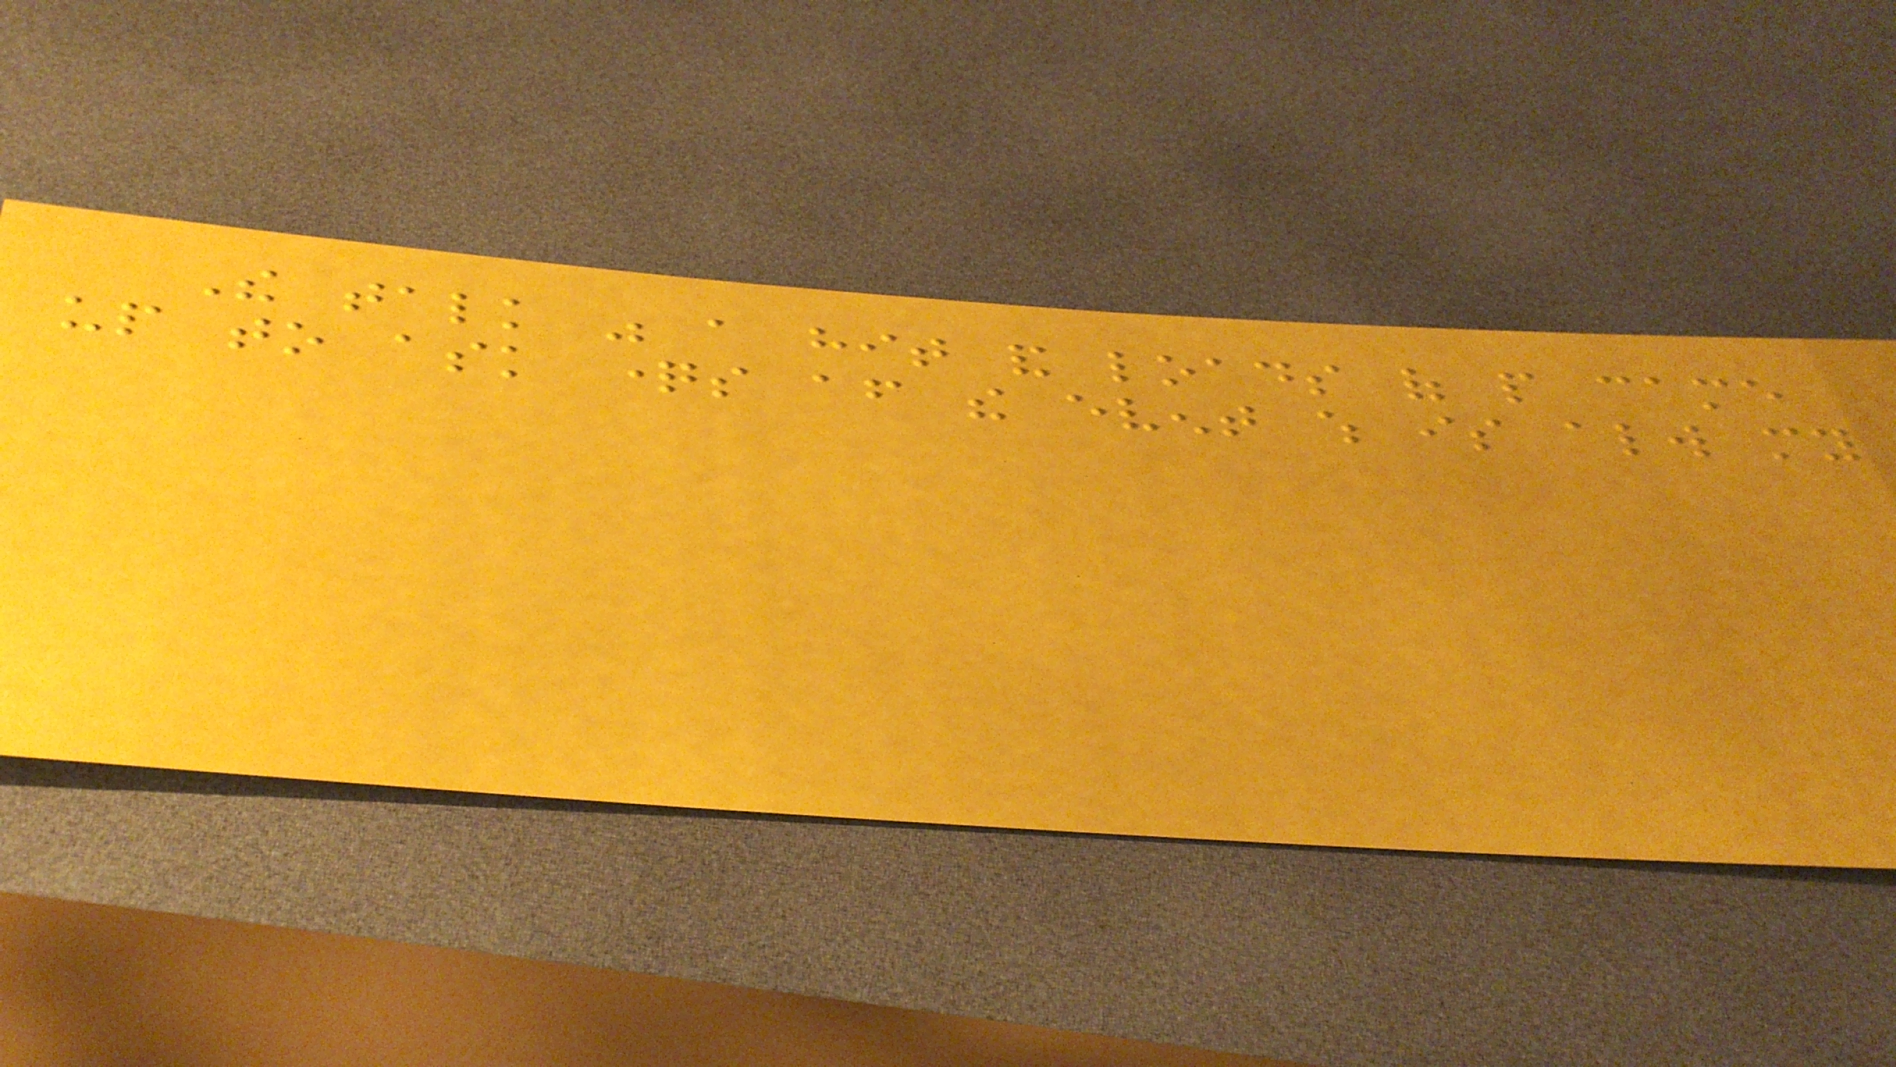The talk was a hit and loads of people came
up to ask questions after the event which is always my
